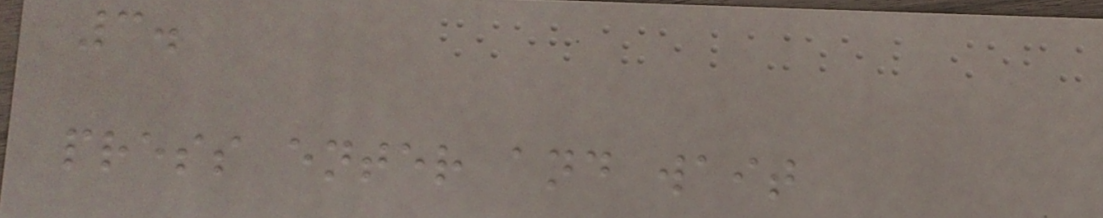3.
press enter and wait
